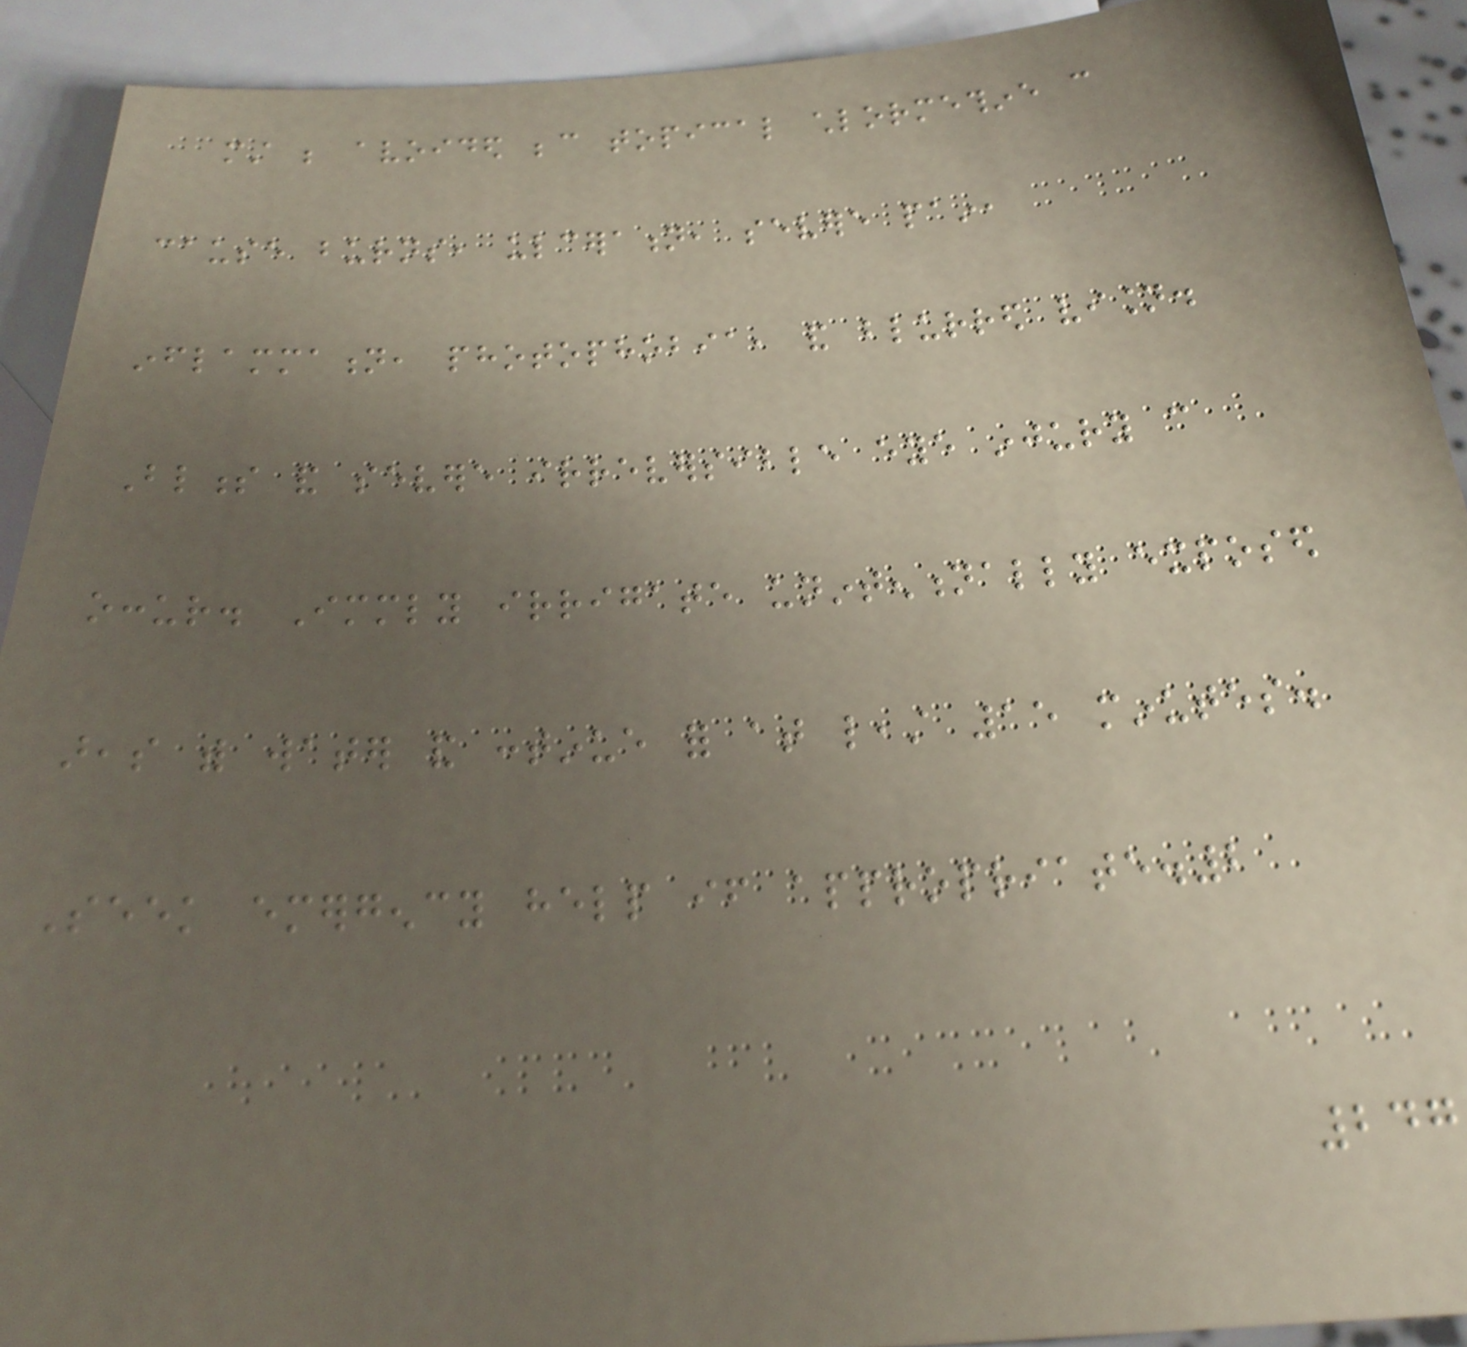must be avoided because topical chlormethine can
cause burns, ulceration, severe pain,
inflammation, photophobia, and blurred vision.
Blindness and severe irreversible eye injury can
occur. Immediately irrigate unintentionally exposed
areas with water and continue for at least 15 minutes.
Seek emergency help if appropriate.2
247
